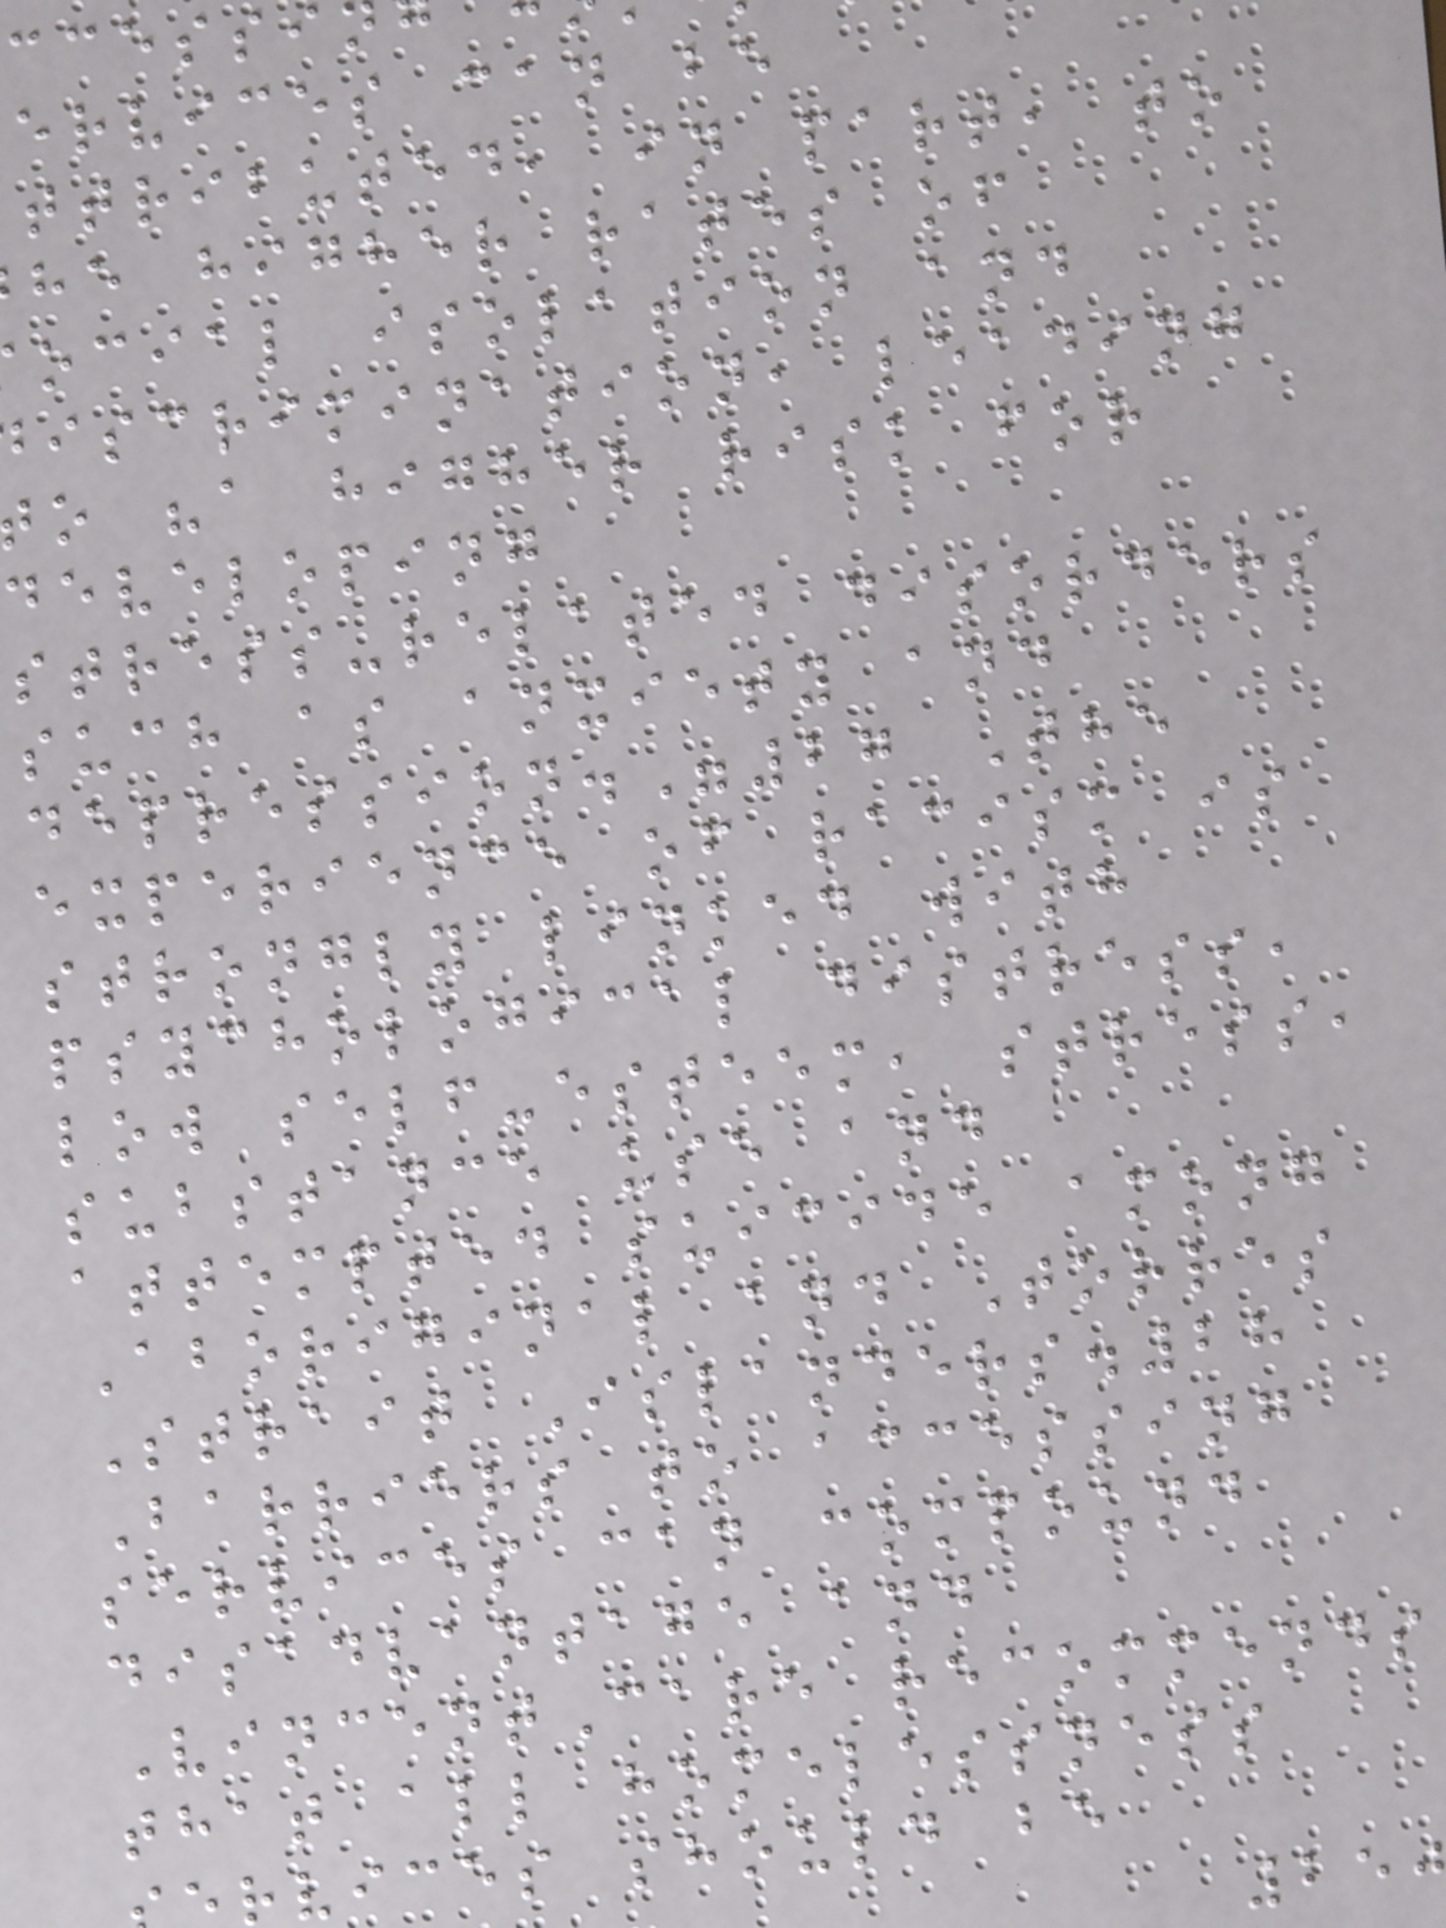ervices can be
ttributed, in part, to
he higher rates of
ocial isolation and
iscrimination, leading
o "a higher risk for
developing
stress-related disorders
such as anxiety and
depression."27 The
experience of racism is
strongly linked with
psychological distress,
low self-esteem, stress,
substance use and
attempted suicide among
Aboriginal and Torres
Strait Islanders.28
Barriers to accessing
services can compound
disadvantage and
VincentCare recommends
that all homelessness
rvices should be
